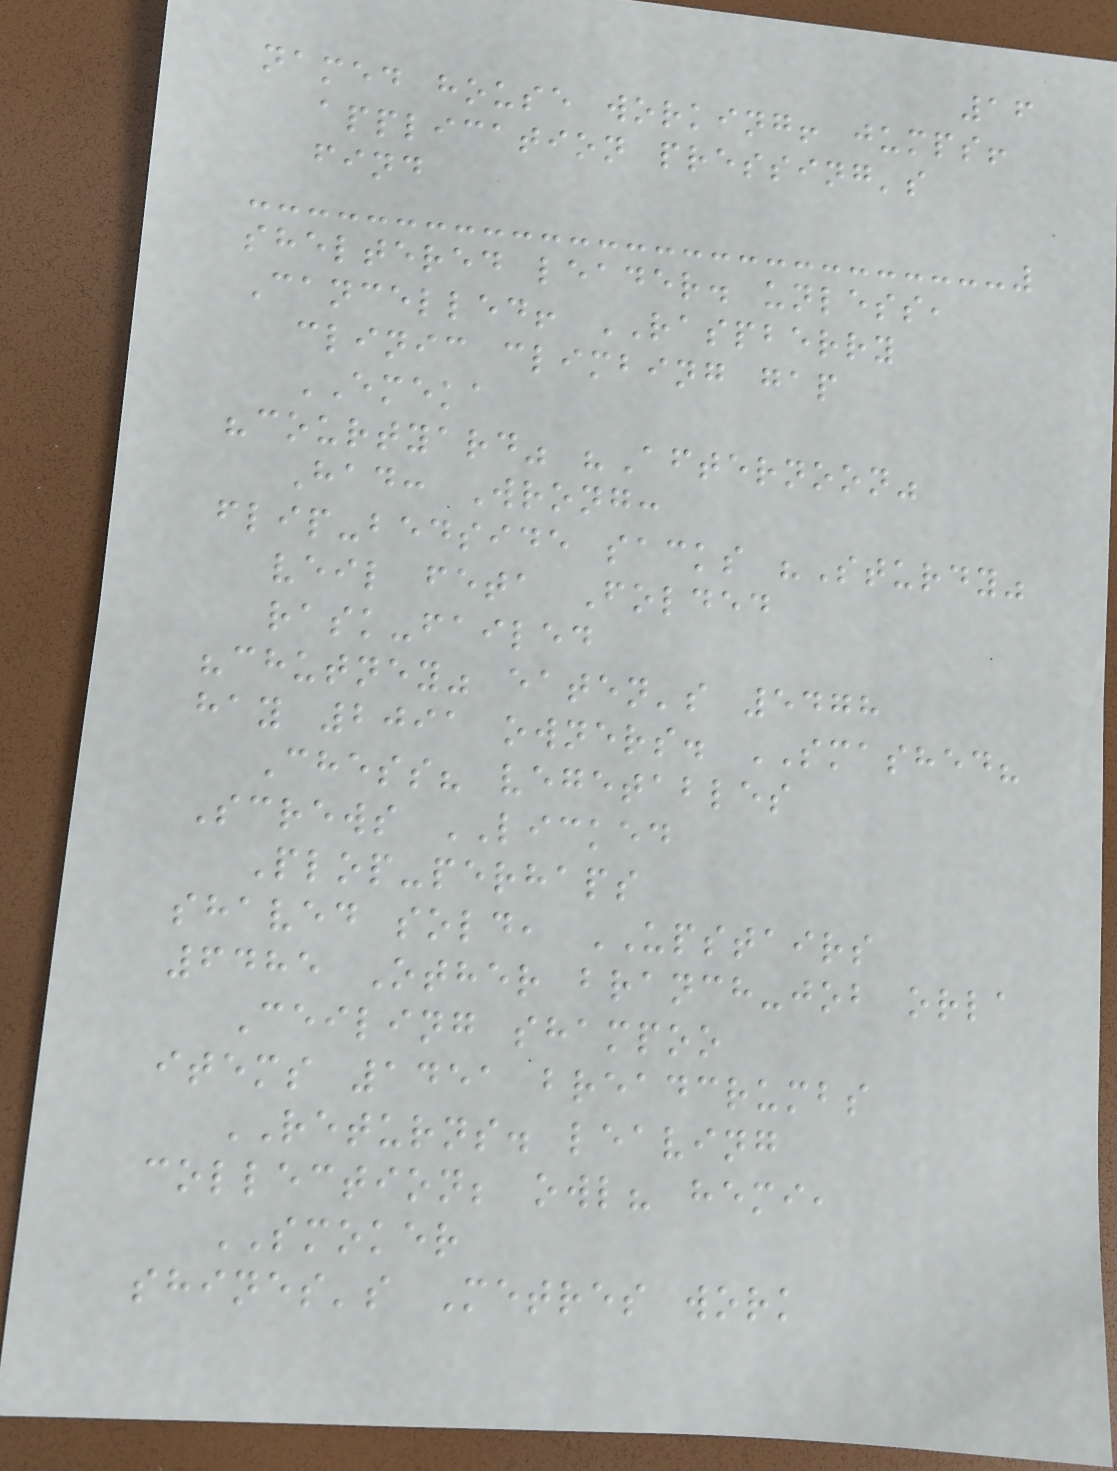16
named house working! jumps!
application pressing's
find
sheltered leader. unless,
Cancelled! RASPBERRY
clinic climbing gap
EMEKA
"courtyard" "Afternoon"
Had: Wrong:
flip-bedside sacks "Sturdy"
veil feta Folded
rask-failed
"chutney" eaten's 5478
hay 2091 owners. SMASHED?
Chess? vegetables
Screws LICKED
Plop-perhaps
shaved sold, UPSTAIRS
6485 Other branch-job orla
Ceiling shampoo
items 1451 breadcrumbs
RETURNS. leaving
collection; owl? hemi,
SMOKER
shines's Metres work
